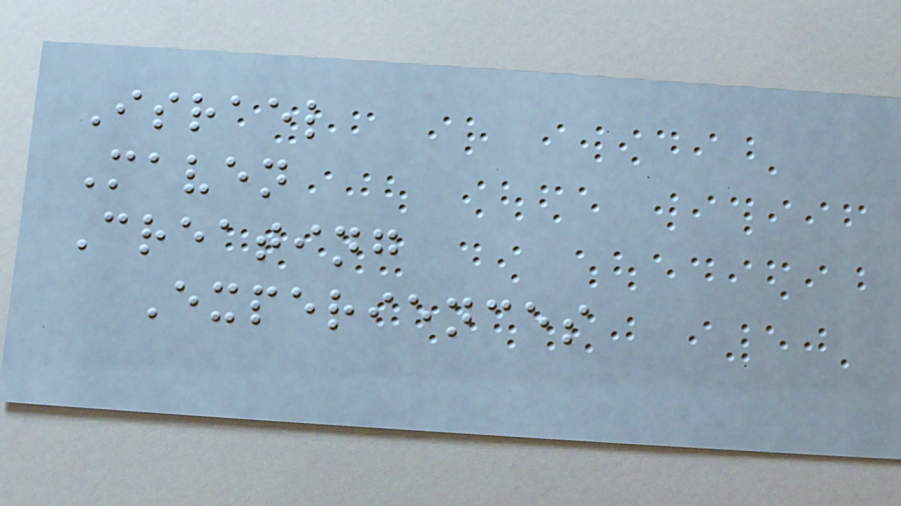Israel
Maven
Creating
Experiences
